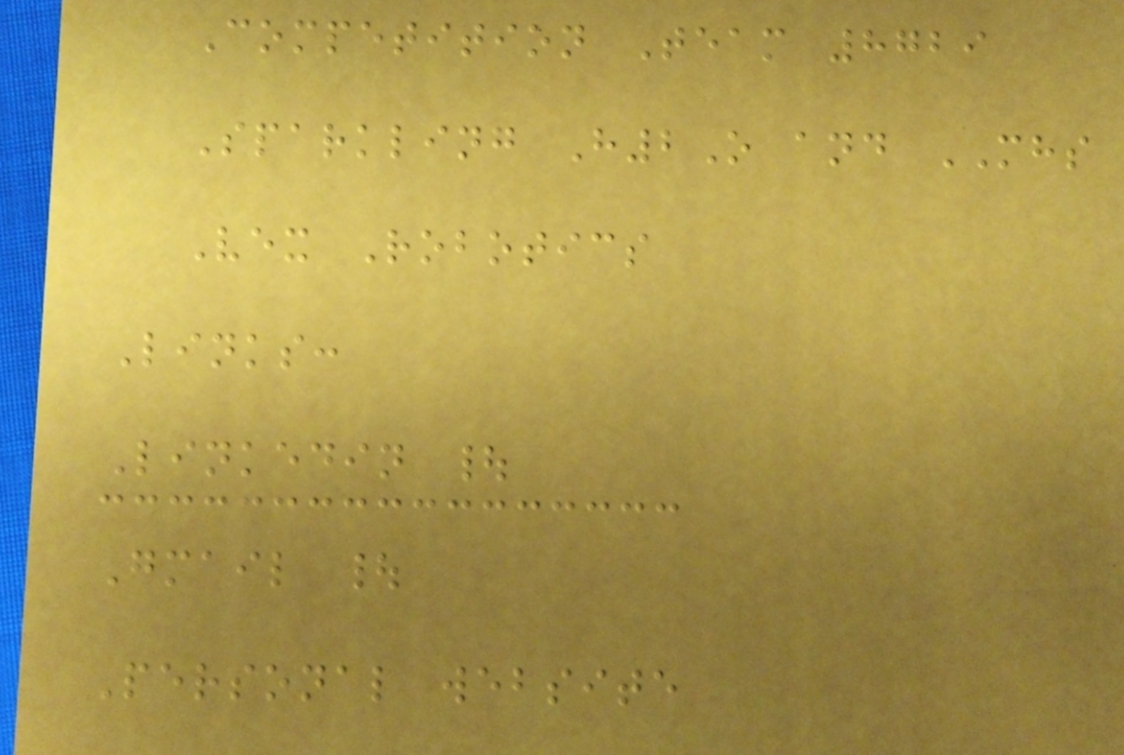Competition Team 8729
Sparkling H2O and MHS
Vex Robotics
Links:
Linkedin |
Gmail |
Personal website
